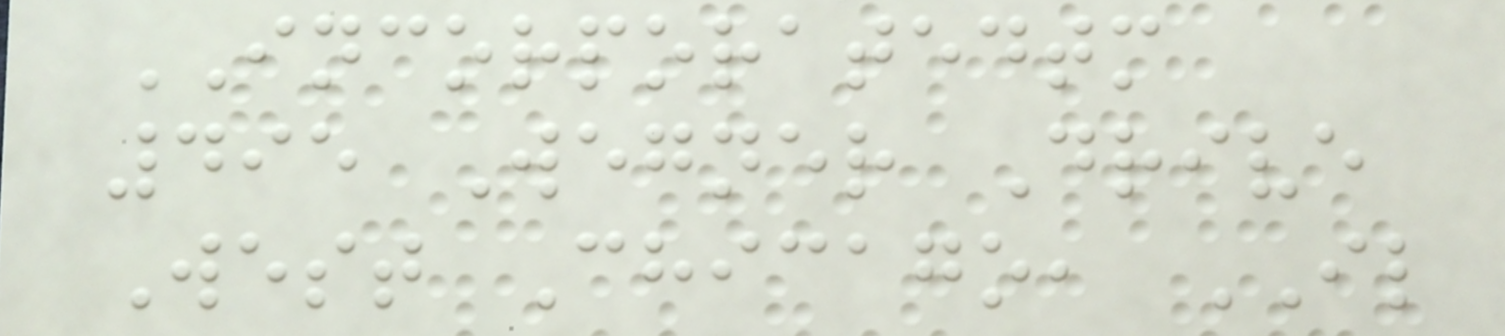INCORPORATEDTM
495 Wegner Drive
West Chicago, IL
